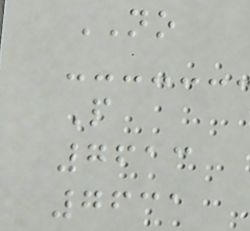NO
P
7613
7631
